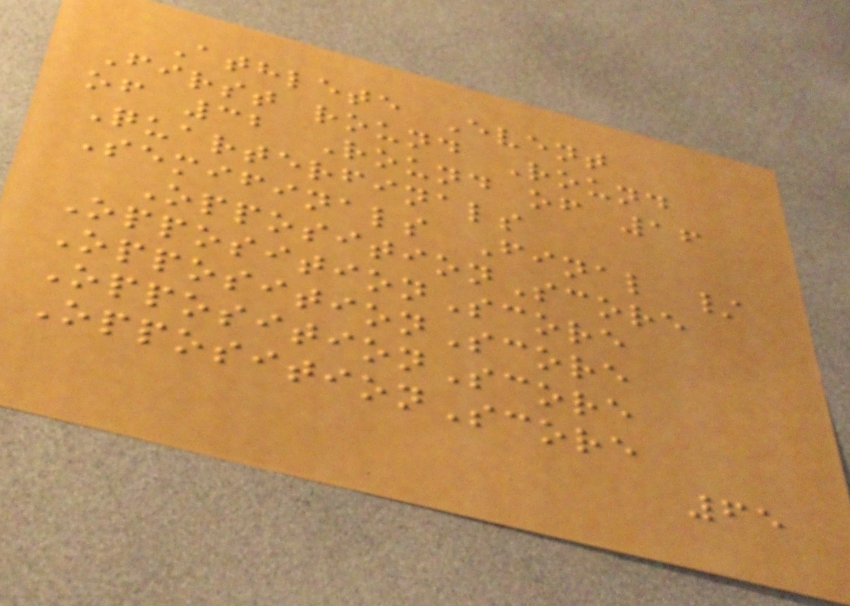Athlete Event
First round Round
of 32 Round of 16
Quarterfinals
Semifinals Final /
OppositionScore
OppositionScore
OppositionScore
OppositionScore
OppositionScore
65
